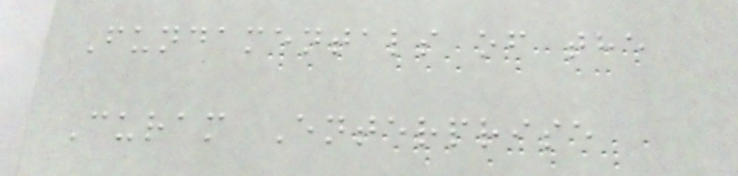Fundamentals of the
Curam Enterprise
